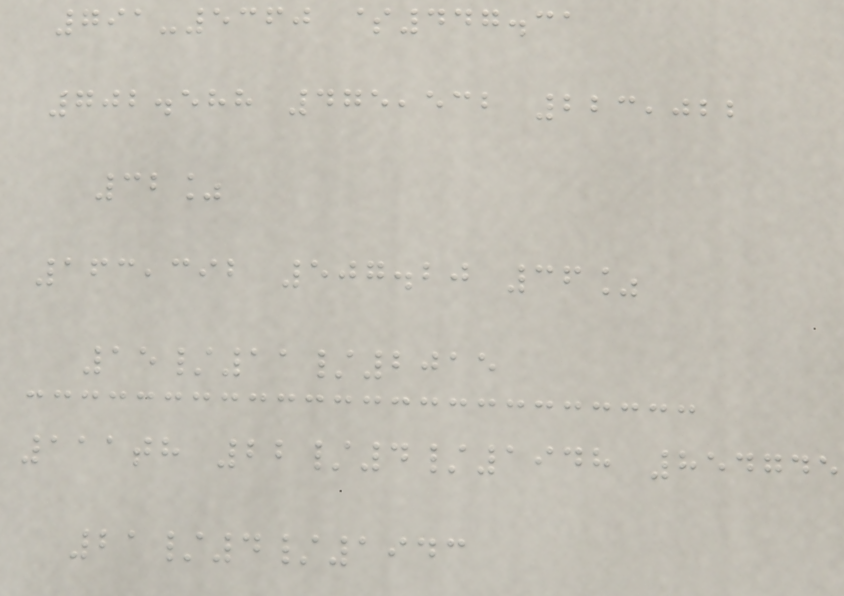791-5360 $447.31
702.588 475,532 223,022
32%
163,392 507.20 36%
15/11/2015
111th 22/4/1948 854745
21/4/1943
